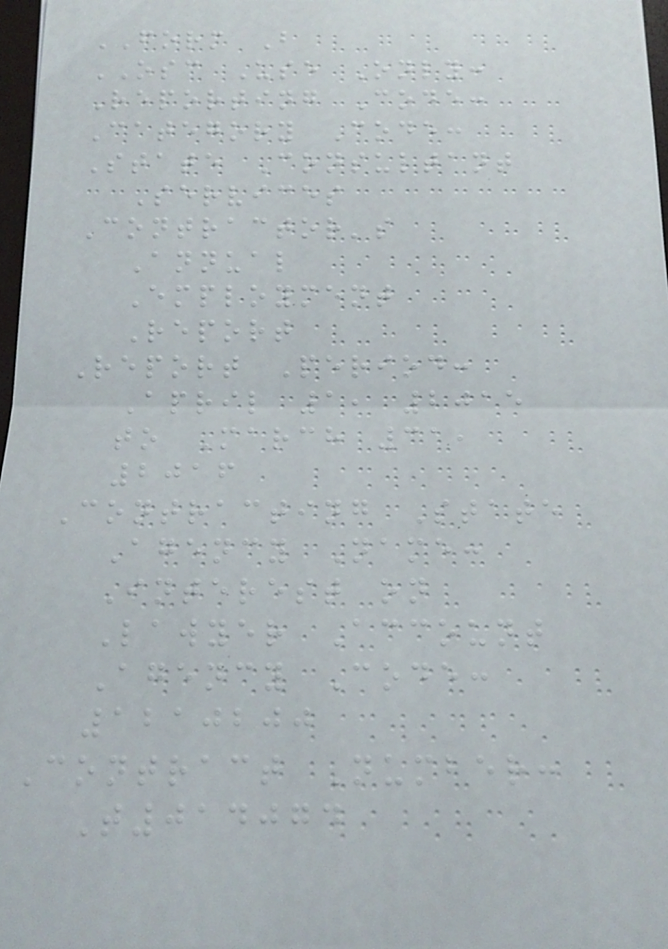FORM B
OSC Use Only:
Reporting Code:
Category Code:
State Consultant
Services
Contractor's
Annual
Employment
Report
Report Period:
April 1, 2015
to March 31,
2016
Contracting State
Agency Name:
Interest on
Lawyer Account
Agency Code:
1210200
Contract Number:
T014074
